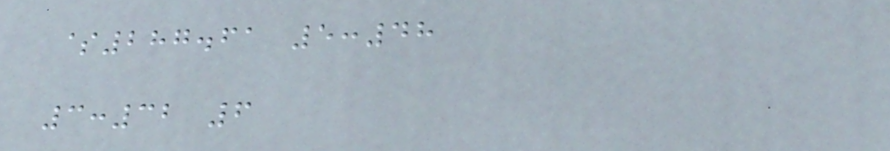$287.61 5:48
3:32 6
